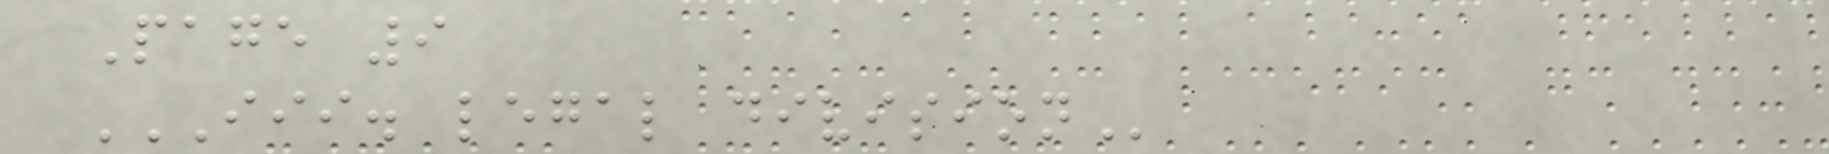Page 9
III. LEGAL DIVISION
